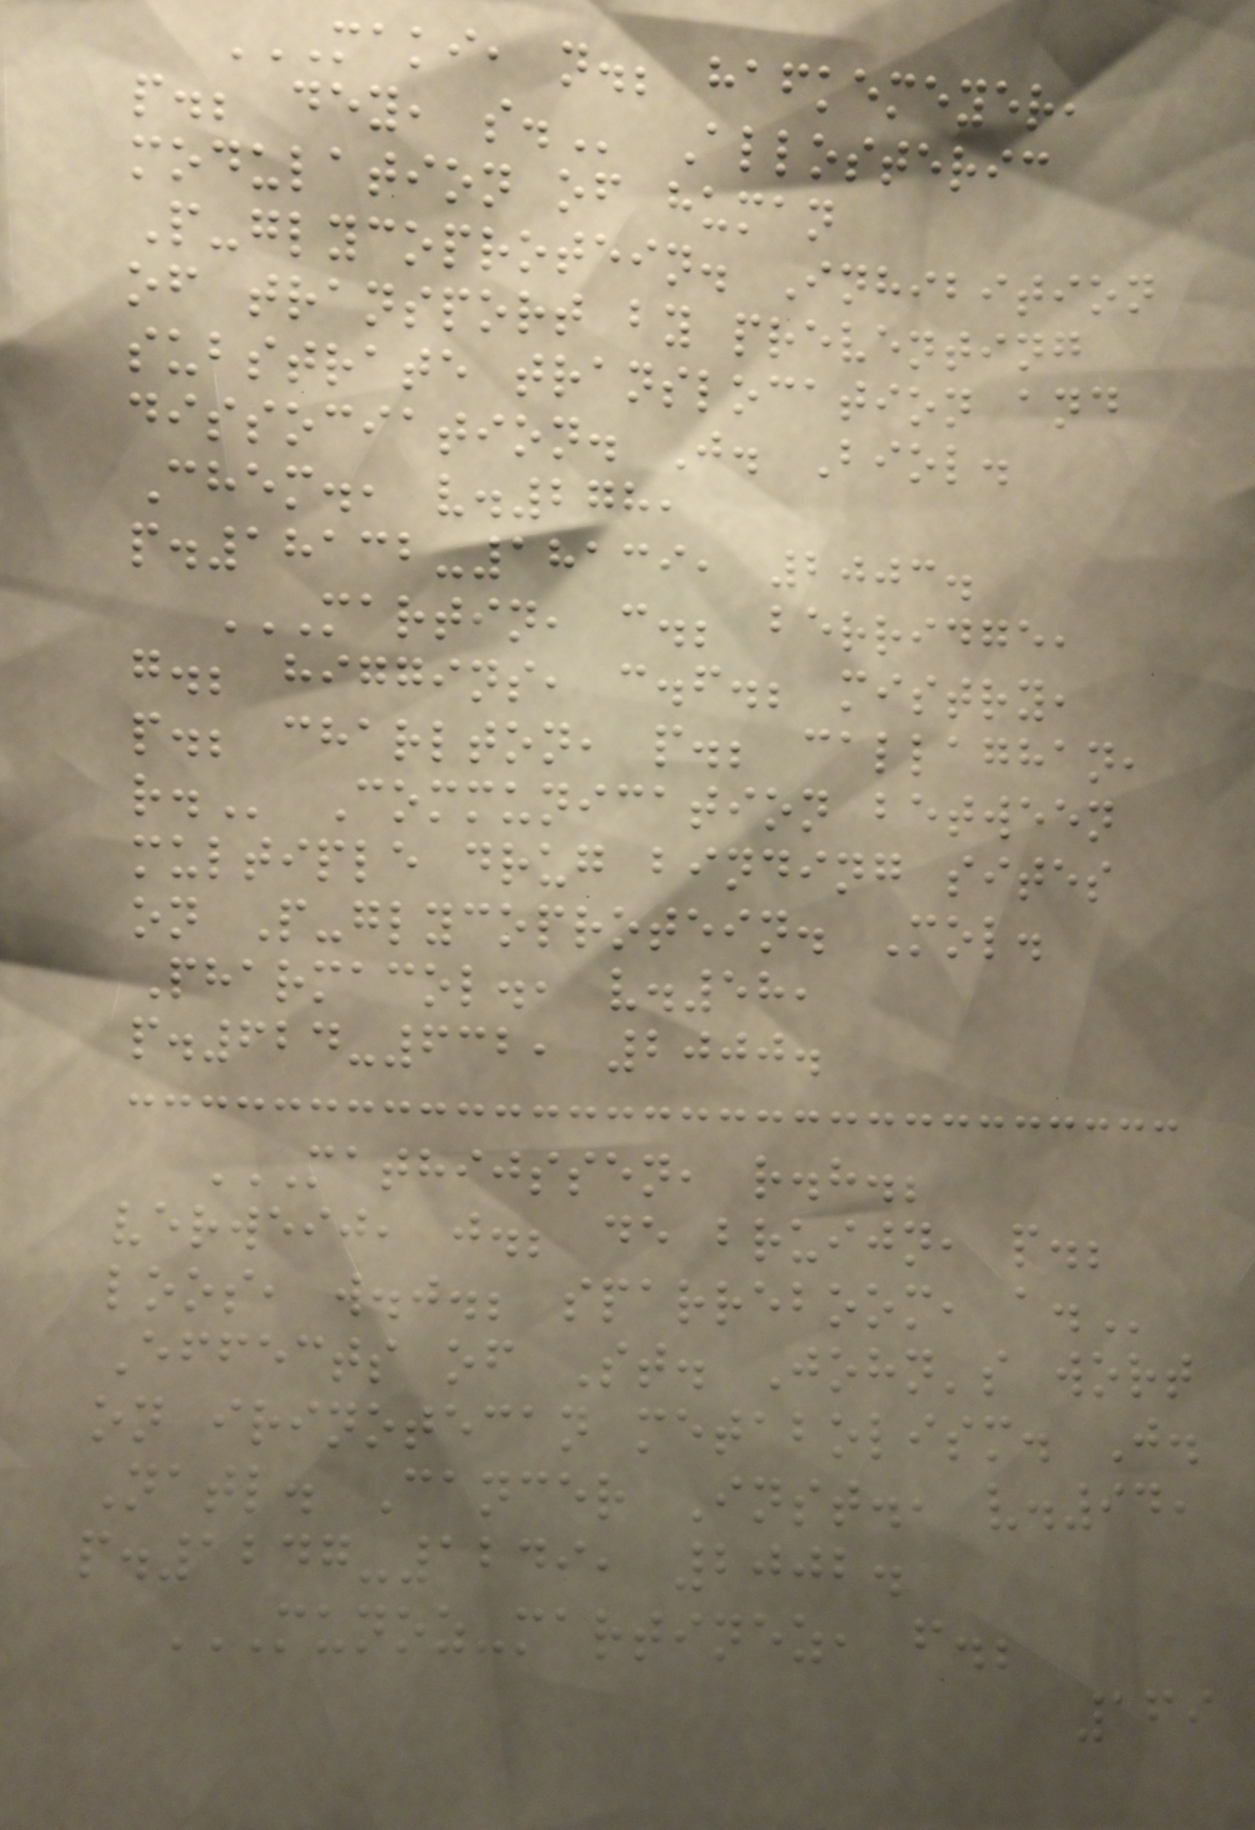MAKI, N.; HAFKEMEYER,
P.; DEY, S. Allosteric
modulation of human
P-glycoprotein. Inhibition
of transport by preventing
substrate translocation and
dissociation. J. Biol.
Chem., v.278,
p.18132-18139, 2003.
MARTIN, C.; BERRIDGE,
G.; HIGGINS, C.F.; MISTRY,
P.; CHARLTON, P.; CALLAGHAN,
R. Communication between
multiple drug binding sites
on P-glycoprotein. Mol.
Pharmacol., v.58,
p.624-632, 2000.
MATHIJSSEN, R.H.;
VERWEIJ, J.; DE BRUIJN, P.;
LOOS, W.J.; SPARREBOOM, A.
Effects of St. John's wort
on irinotecan metabolism. J.
Natl. Cancer Inst., v.94,
p.1247-1249, 2002.
MUNOZ-MARTINEZ, F.;
169
